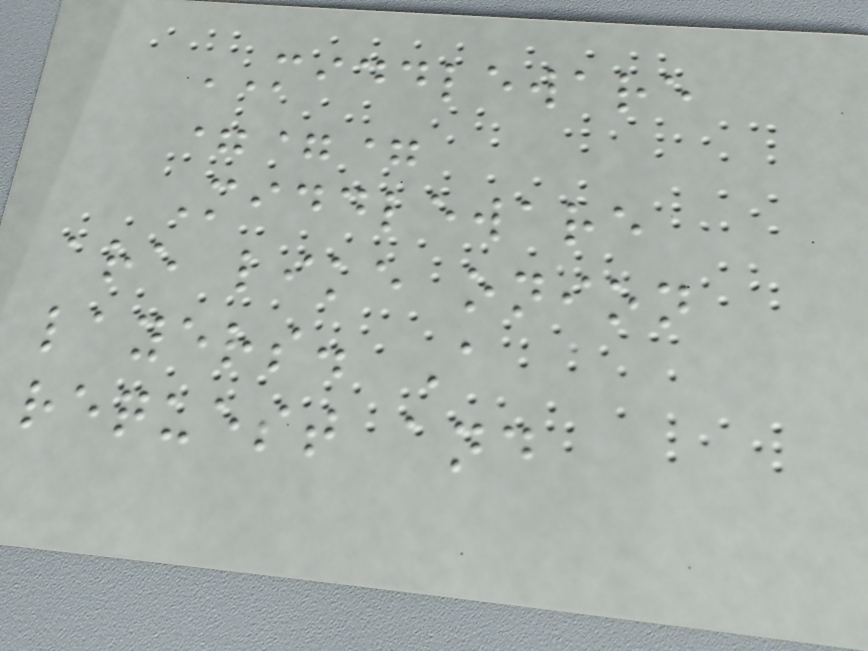MIDDLEWARE
===
Middleware
are like onion
layers. A
request and
